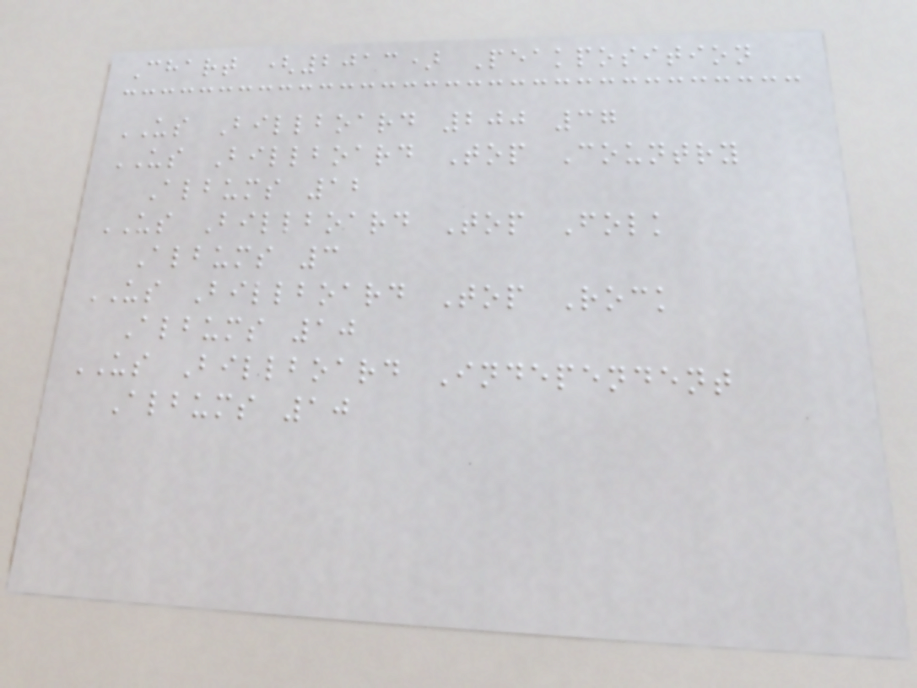Chart (2013) Peakposition
US Billboard 200 37
US Billboard Top Country
Albums 12
US Billboard Top Folk
Albums 3
US Billboard Top Rock
Albums 10
US Billboard Independent
Albums 10
